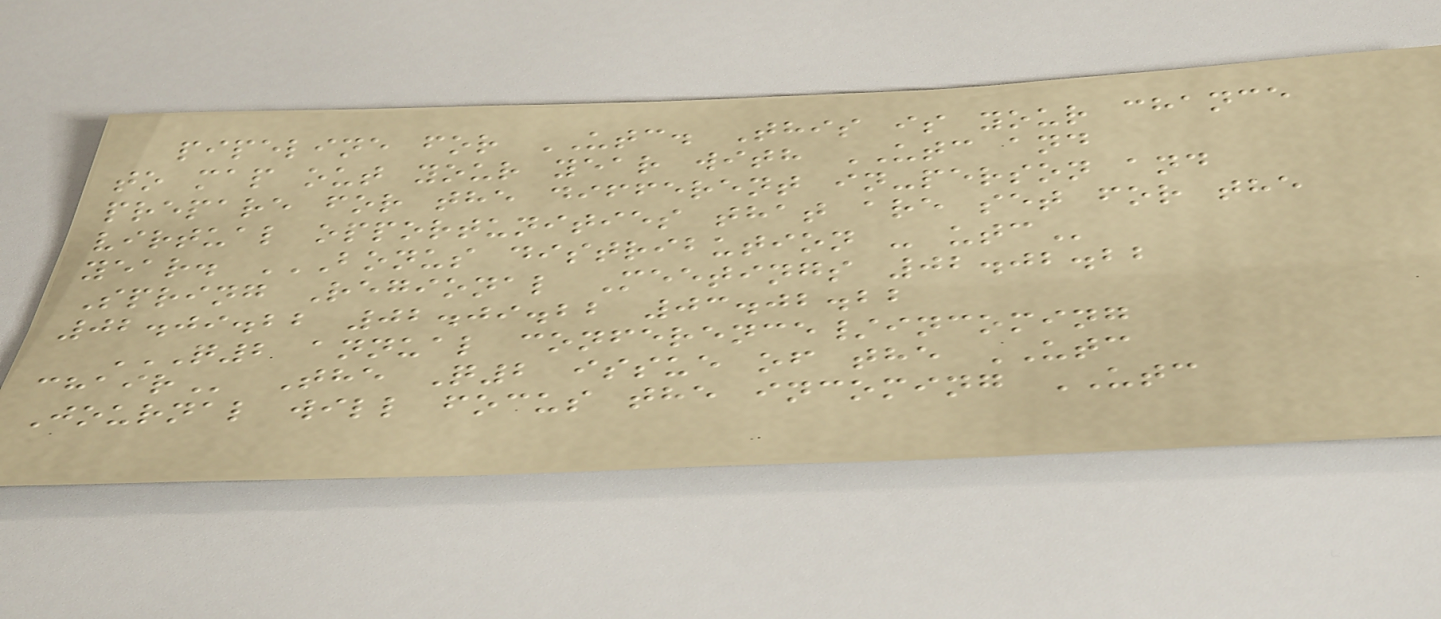pipeline for UTC. This is your chance
to map out your year with UTC and
prepare for the different in-person and
virtual opportunities that are set for the
year. BONUS DISTRIBUTION - UTC
Spring Regional Meetings 02.02.22
02.09.22 02.09.22 03.02.22
Q2 ANNUAL CONFERENCE/INCOMING
CHAIR The Q2 issue of the UTC
Journal will focus the incoming UTC
